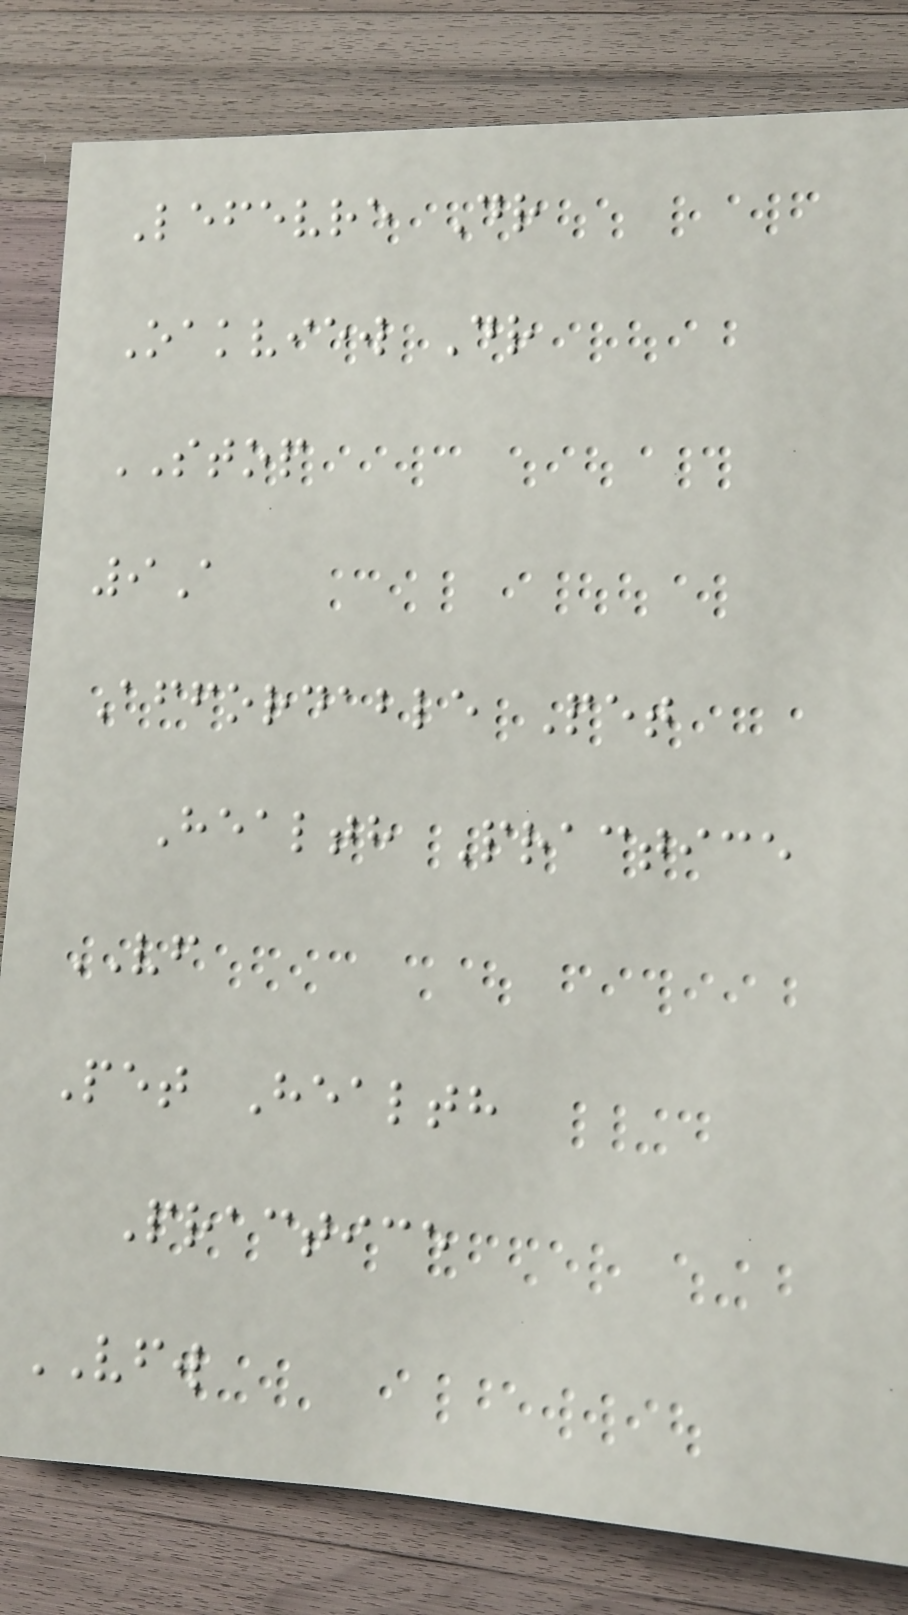Lefevre Dr
Oakview Dr
STOP
9A
Affordable Pet
Health Practice
VF
Pet Health
Practice
VFW
